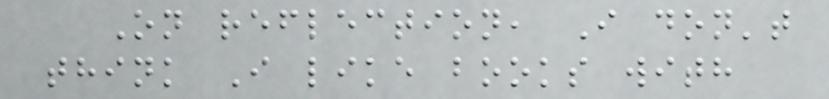On reflection, I don't
think I like books with
